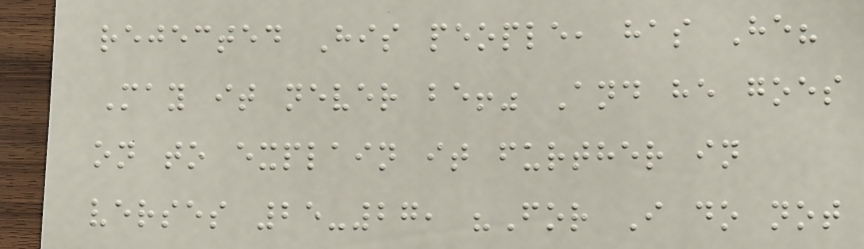rejected His people, has He?
May it never be!" And he goes
on to explain it further in
verses 25-27, "For I do not
